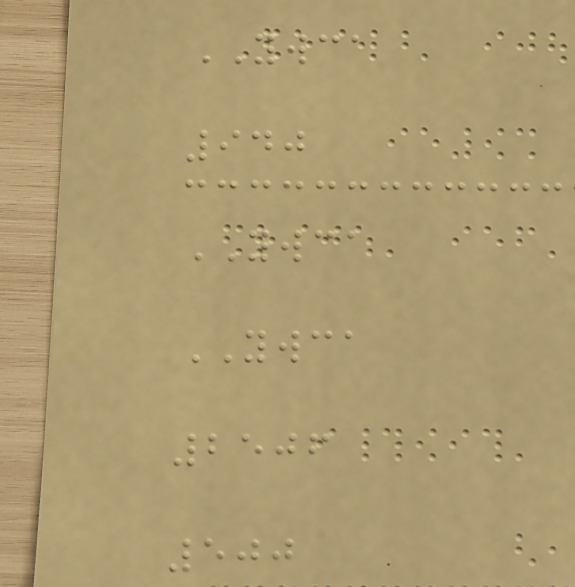YWCA
940
YWCA
YWCA
2506
500
